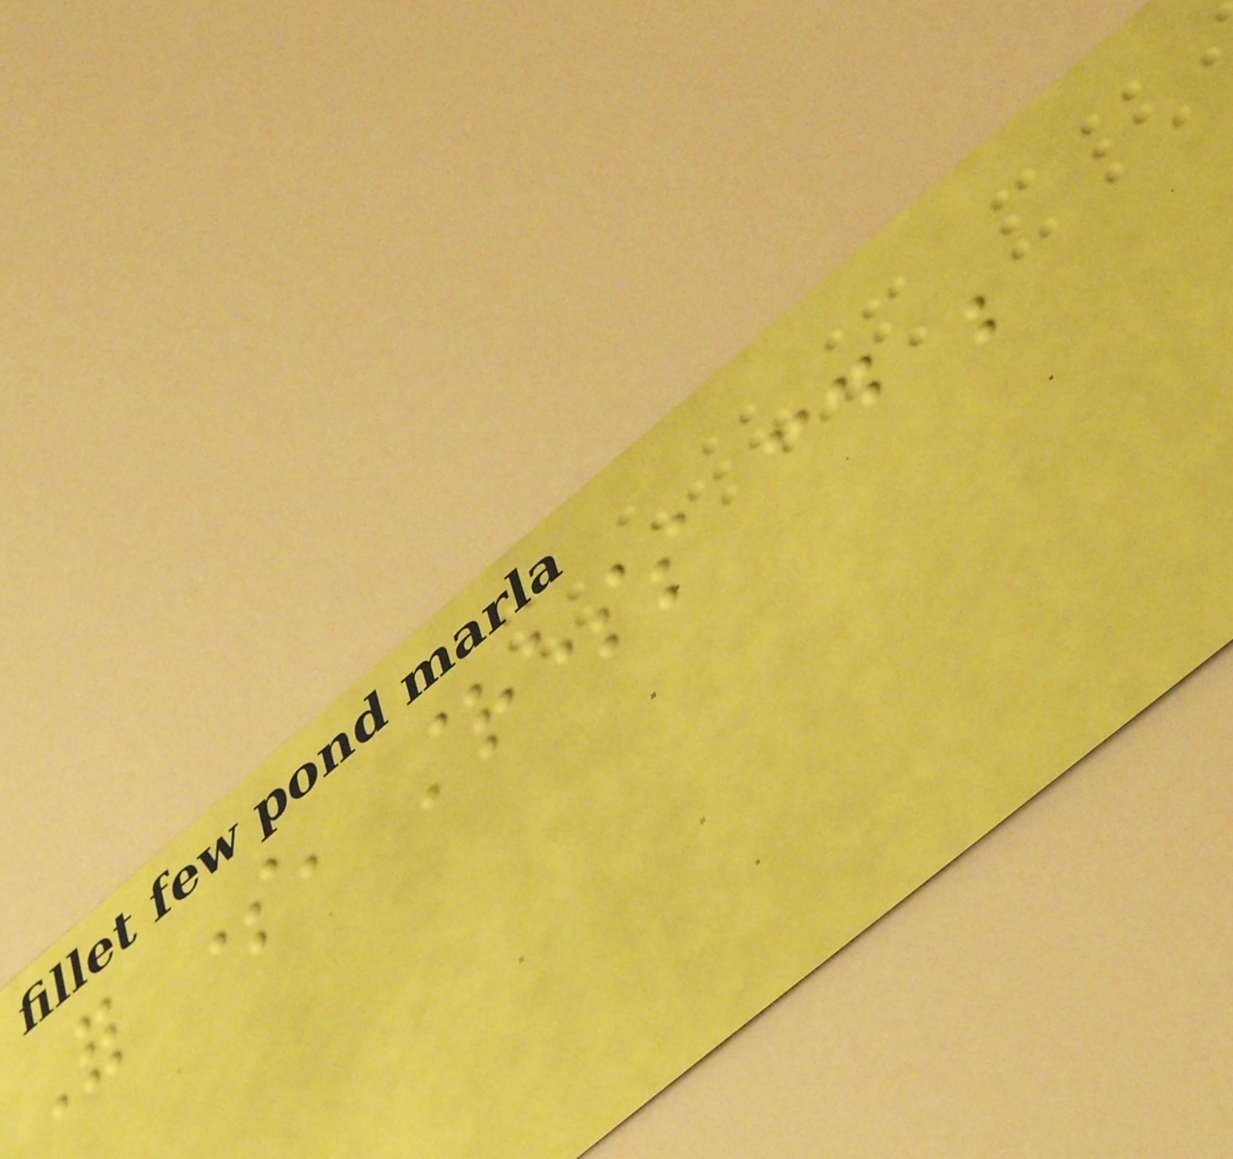For some, stress could be
